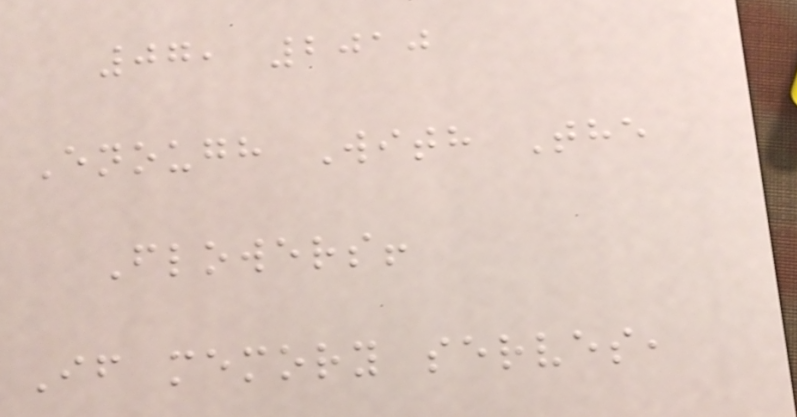07, 2010
Enough With The
Flowers!
If memory serves,
